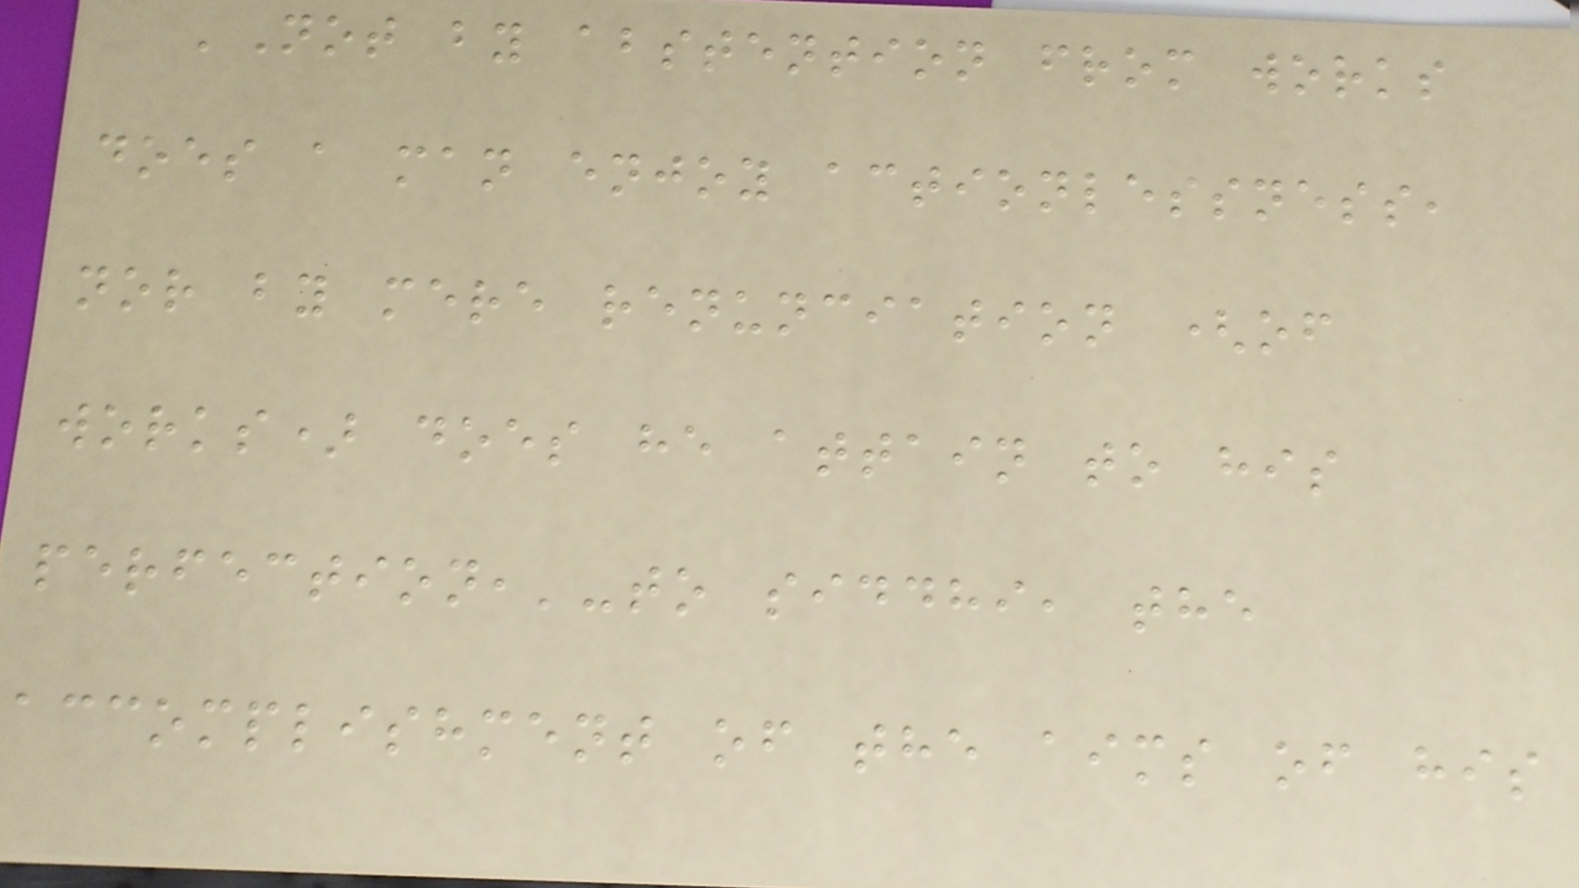'Not by abstention from works
does a man enjoy actionlessness,
nor by mere renunciation (of
works) does he attain to his
perfection,'-to siddhi, the
accomplishment of the aims of his
